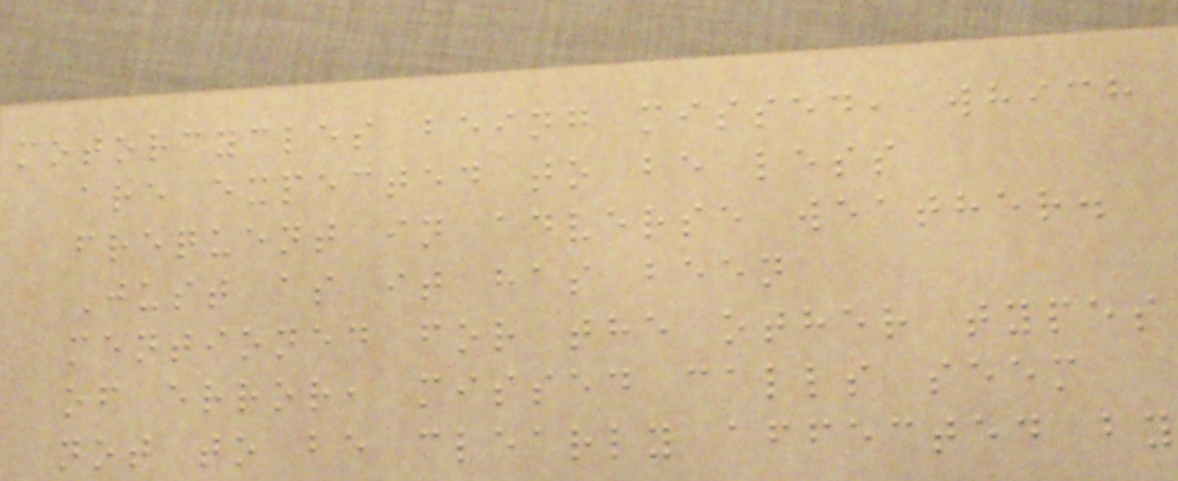motorcycles being missed, which
are expected to be less
frequent in adverse weather.
Just as it has been
mentioned for the other types
of error, missed calls seem
not to be clearly affected by
